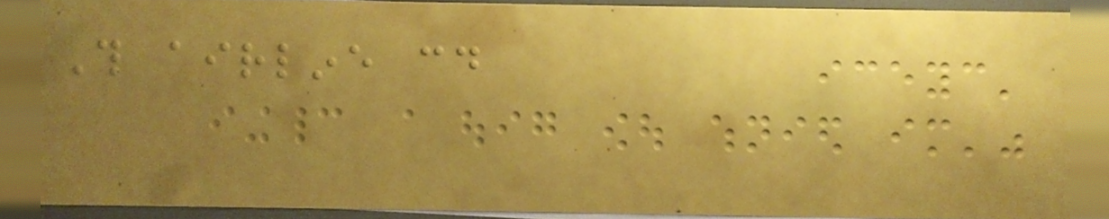This airline could
